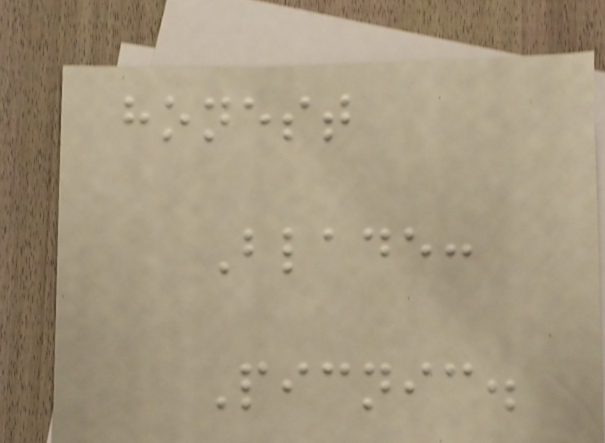honest
Blade:
Picnic.
